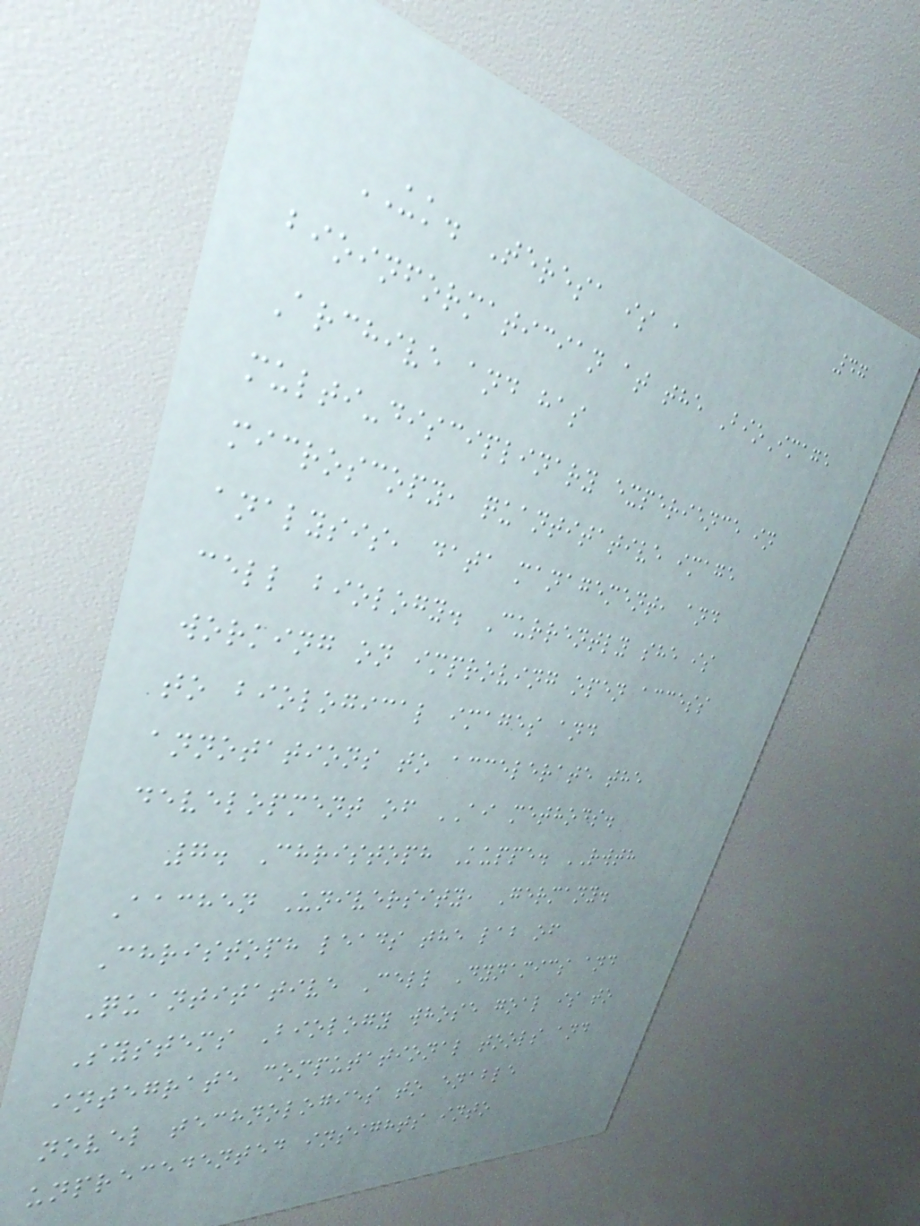47
UK. Teresa is a
bioinformatician at the BioImage
Archive and has
multi-disciplinary experience in
microscopy, quantitative image
analysis, data management, and
cell biology. Currently she is
working on improving open access
to biological images and
annotations to accelerate the
development of AI methods.
7. Christoph Kuppe. RWTH
Aachen University, Germany.
Christoph leads the lab of
Quantitative Cell Dynamics and
Systems Biology whose goal is to
integrate computational tools and
novel technologies to enable
unprecedented insights into
